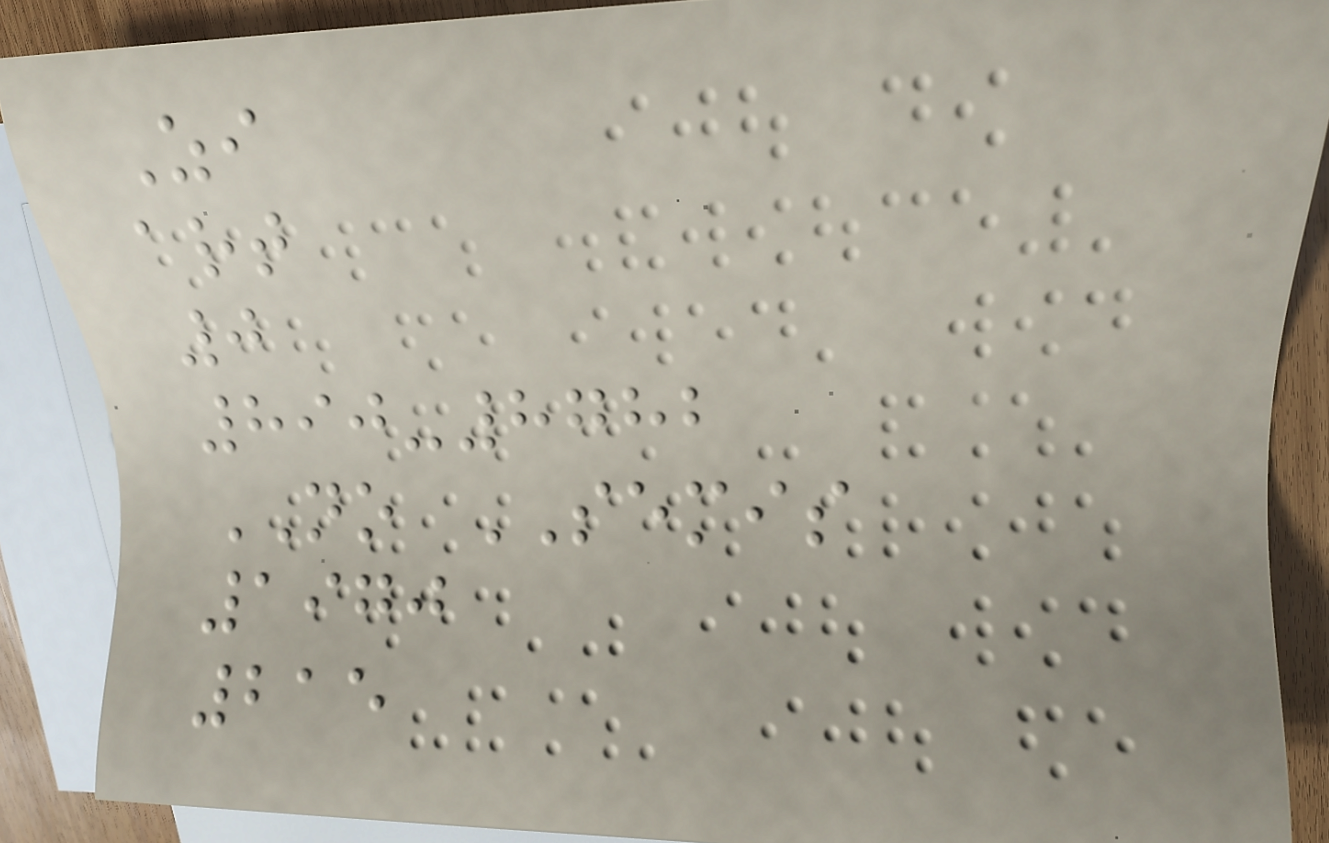Zi
art
0
890-8782
NO SEMIS
1970
215
